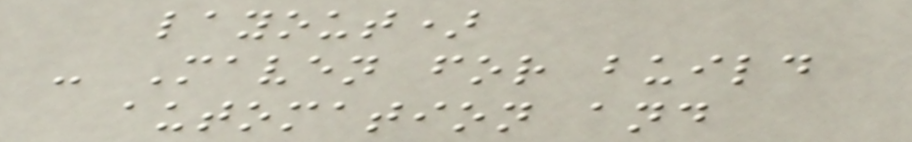layout)
- Maven for build
automation and
